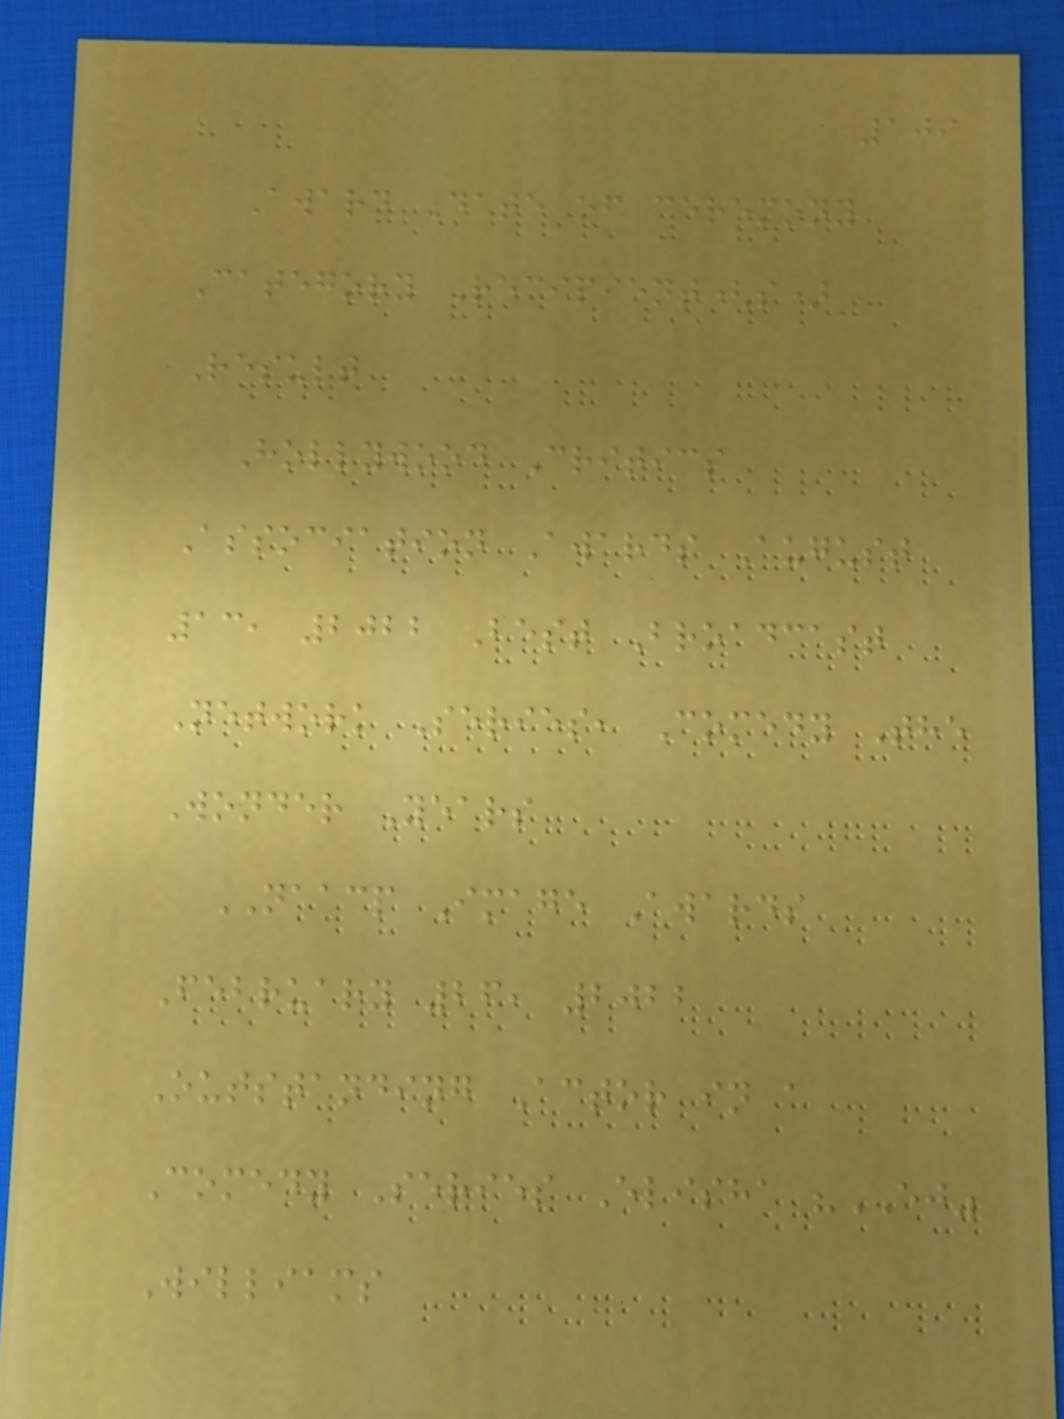109
Award Date of ceremony
Category Recipient(s)
Result
Hollywood Critics
Association Awards August
13, 2022 Best Broadcast
Network Series, Comedy The
Wonder Years
NAACP Image Awards
February 26, 2022
Outstanding Actor in a
Comedy Series Elisha "EJ"
Williams
